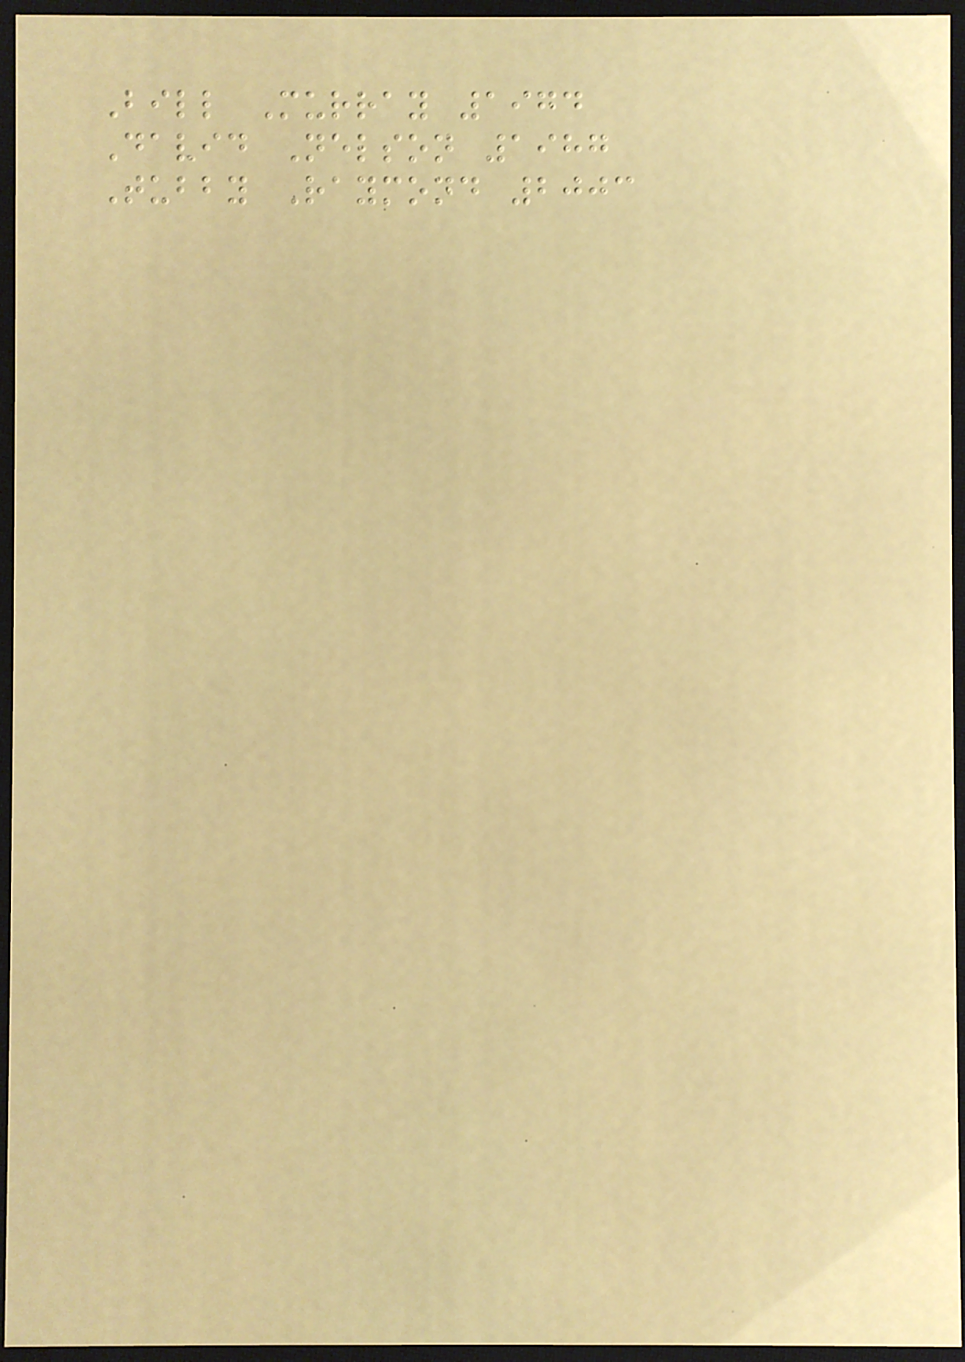Bill Murray 1974
David Nelson 1987
Tubby Raymond 2003
